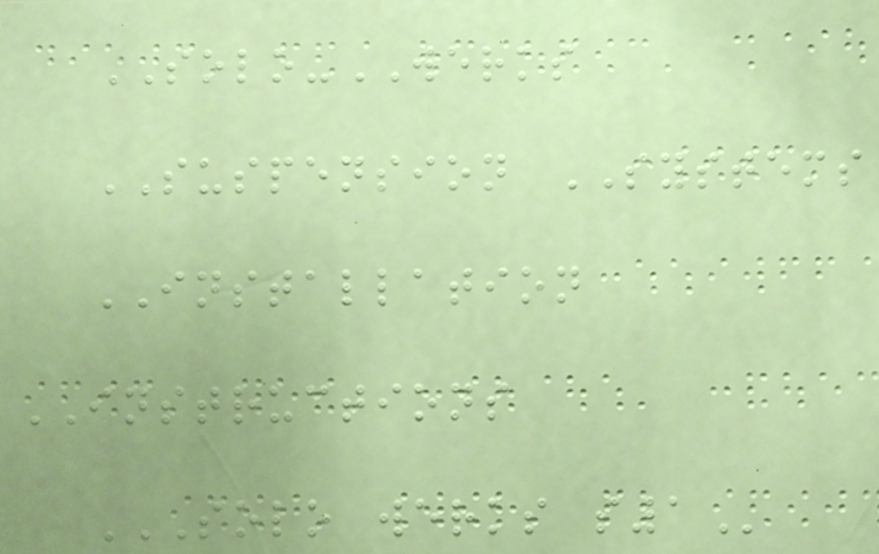SOLO-WERKS
SUSPENSION SYSTEMS
INSTALLATION
INSTRUCTIONS
SOLO WERKS S1
